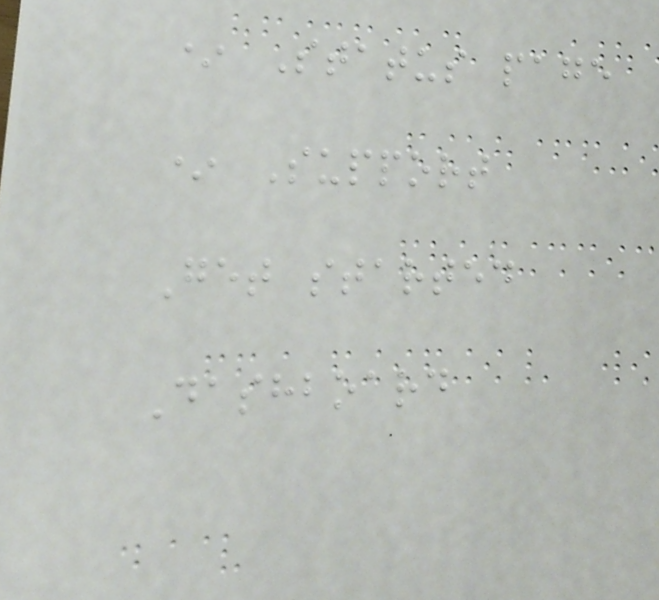* Status page
* Support
Get started
Dashboard
